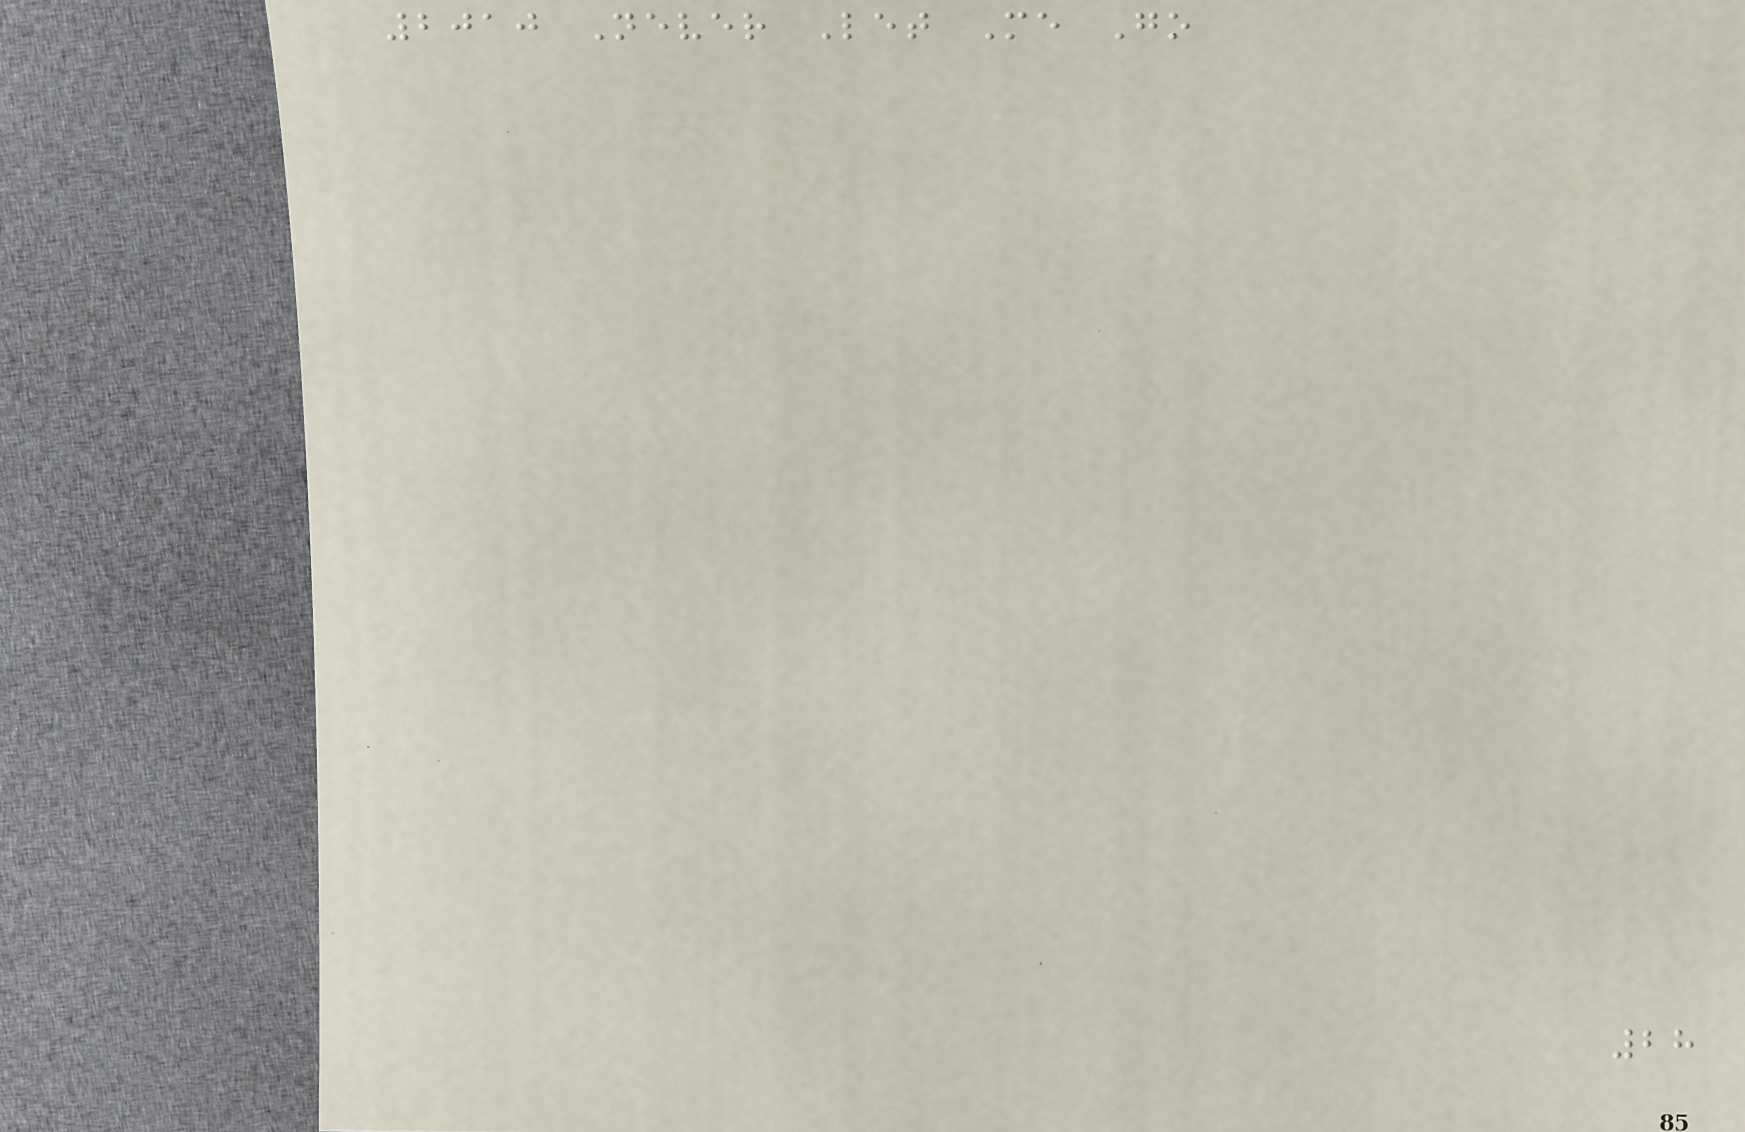2010 Never Let Me Go
28
